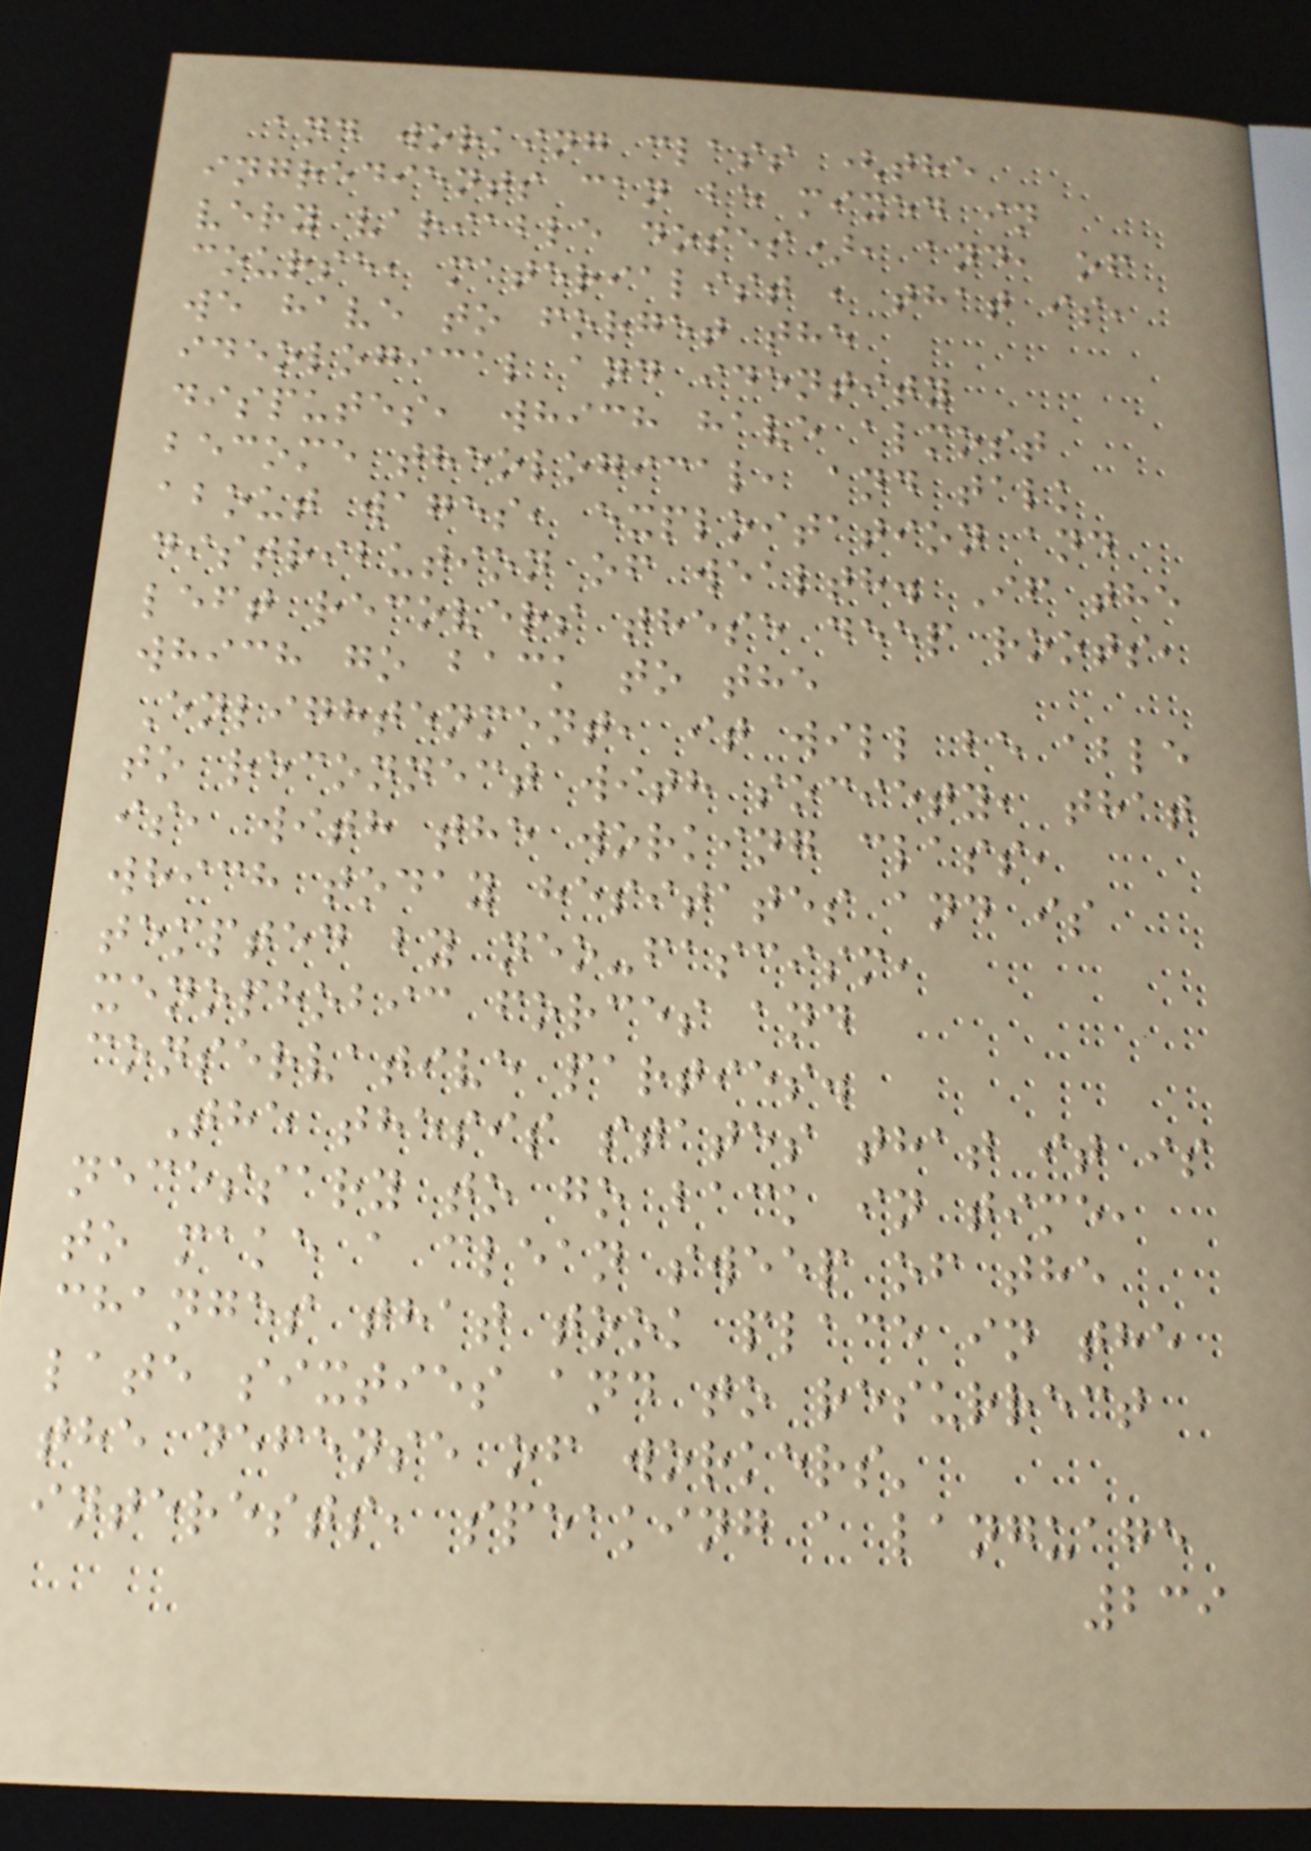and working class (the
ingredients can be mixed in
very variable doses), and, of
course, materialist , that is,
we have to forget the
ideological and identity
disputes, which have almost
become theological, and talk
about wages, exploitation and
distribution of wealth. If the
left recovers these deep roots,
which go back to the
Enlightenment, it will be able
to reconnect with society, that
is, with the working class,
which today hesitates and is
tempted by neo-fascism,
xenophobic forces and
conservative parties.
The thesis states that it is
necessary to go back in time,
to make a clean sweep of the
changes that took place in the
late sixties and to resurrect
the defense of workers'
interests, speaking a language
239
